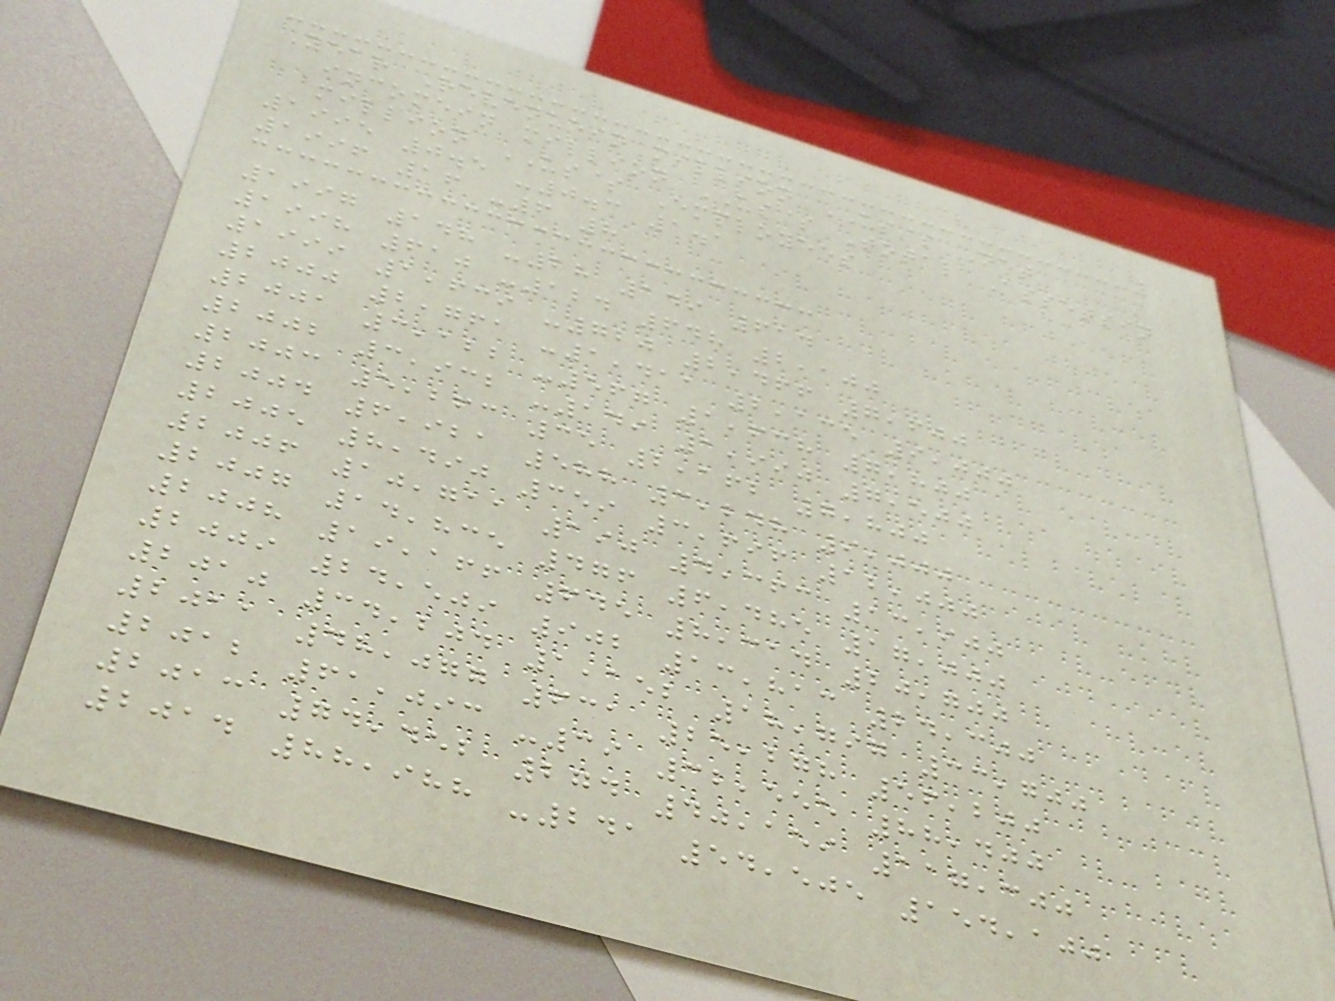Year Revenuein million US$ Net
incomein million US$ Total Assetsin
million US$ Employees
1995 0.5 -0.3 1.1
1996 16 -6 8
1997 148 -28 149 614
1998 610 -124 648 2,100
1999 1,639 -720 2,466 7,600
2000 2,761 -1,411 2,135 9,000
2001 3,122 -567 1,638 7,800
2002 3,932 -149 1,990 7,500
2003 5,263 35 2,162 7,800
2004 6,921 588 3,248 9,000
2005 8,490 359 3,696 12,000
2006 10,711 190 4,363 13,900
2007 14,835 476 6,485 17,000
2008 19,166 645 8,314 20,700
2009 24,509 902 13,813 24,300
2010 34,204 1,152 18,797 33,700
2011 48,077 631 25,278 56,200
2012 61,093 -39 32,555 88,400
2013 74,452 274 40,159 117,300
2014 88,988 -241 54,505 154,100
